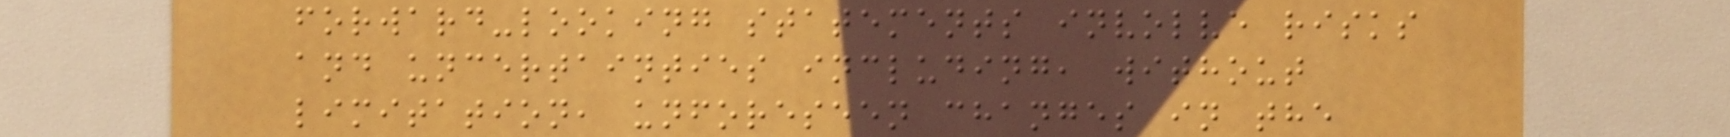forward-looking statements involve risks
and uncertainties including, without
limitation, unforeseen changes in the
